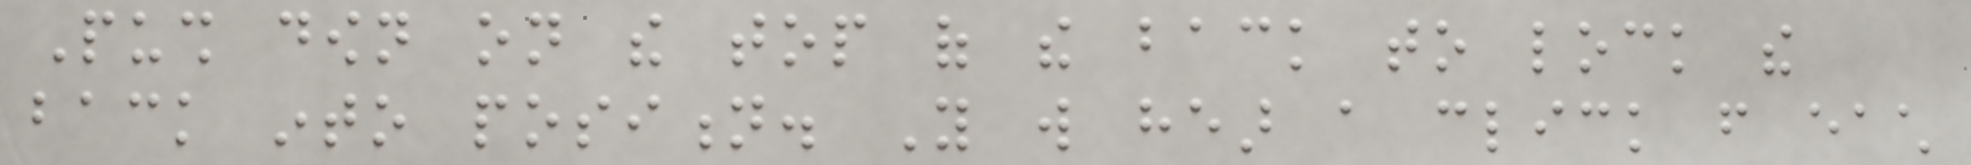Push down on the top of the back to lock the
back into position. You will hear a click from each
